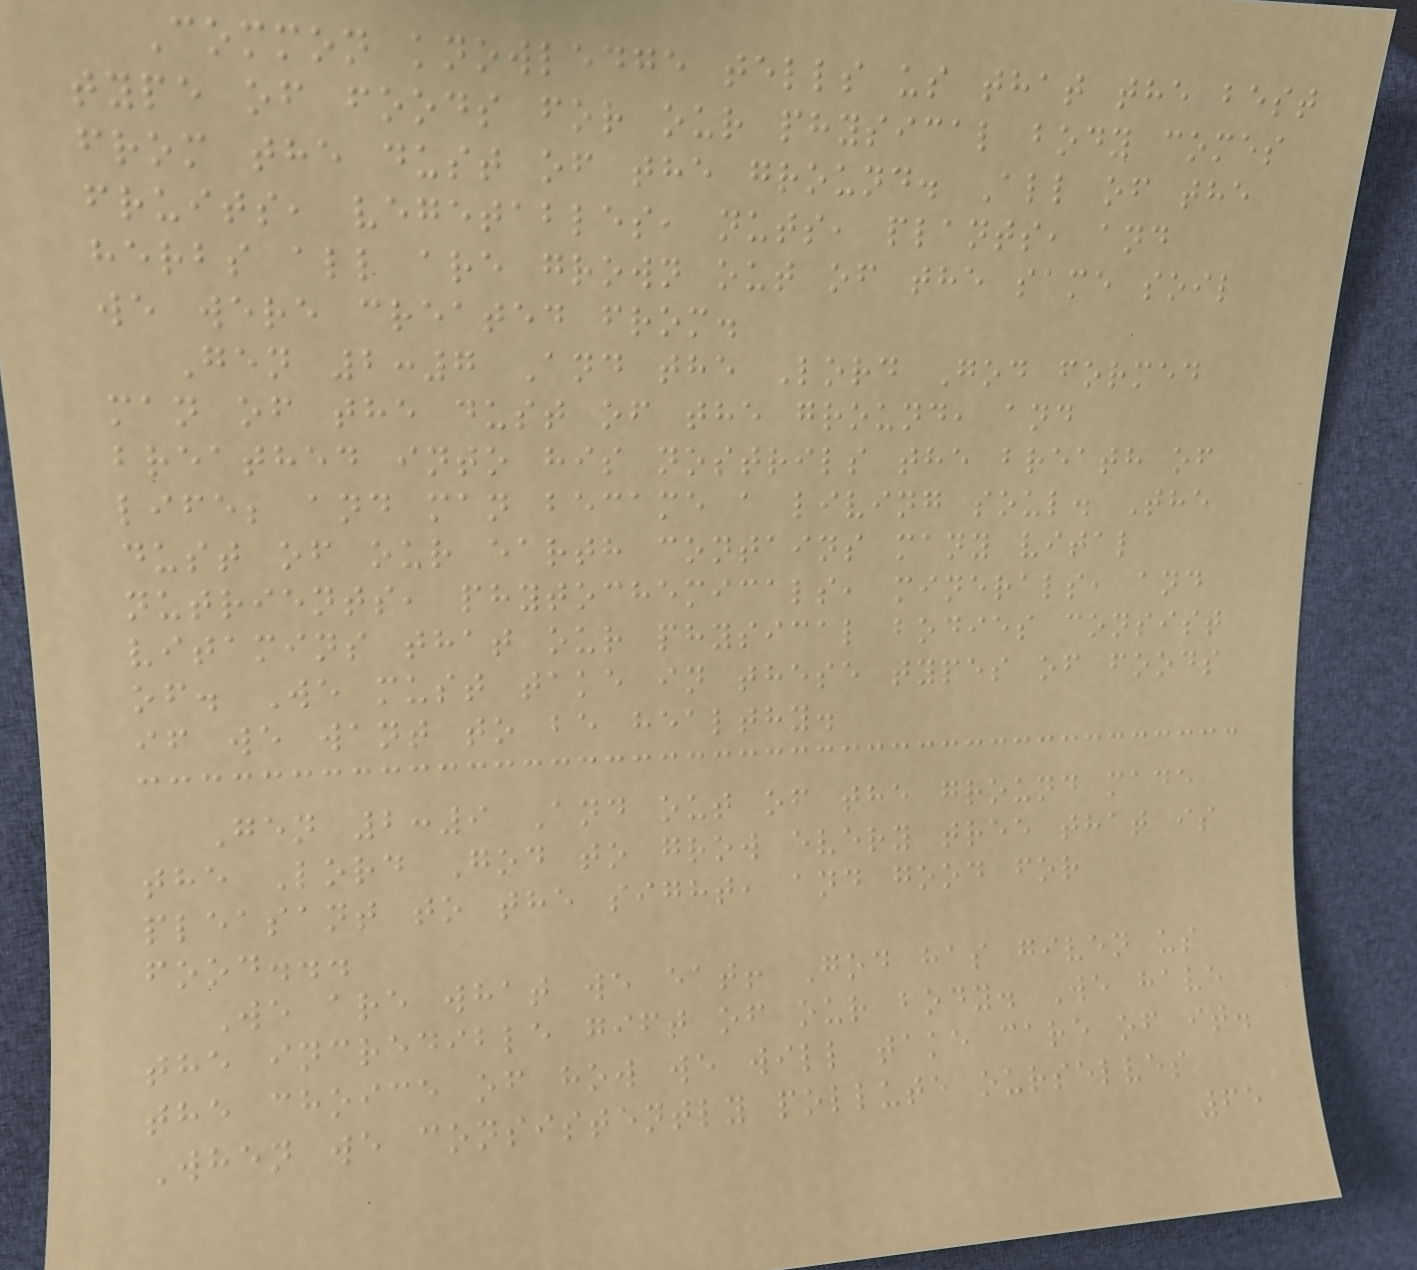Common knowledge tells us that the best
type of foods for our physical body comes
from the dust of the ground. All of the
fruits, vegetables, nuts, plants, and
herbs all are grown out of the same soil
we were created from.
Gen 2:7 And the Lord God formed
man of the dust of the ground, and
breathed into his nostrils the breath of
life; and man became a living soul. The
dust of our earth contains many vital
nutrients, phytochemicals, minerals, and
vitamins that our physical bodies consist
of. We must take in these types of foods
if we want to be healthy.
Gen 2:9 And out of the ground made
the Lord God to grow every tree that is
pleasant to the sight, and good for
food...
We are what we eat! God has given us
the incredible gift of our body. We have
the choice of how we will take care of it.
When we consistently pollute ourselves
65
